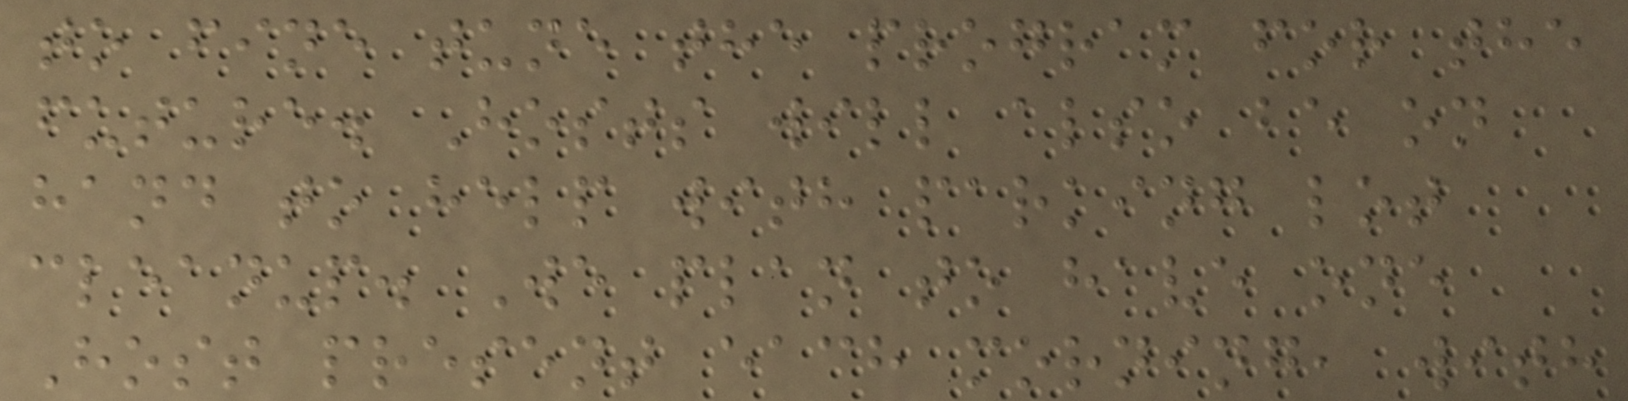to fine tune the program for the
future. Hosts will also be on
hand to help with parking lot
cleanup. We plan to have one
Host present each morning, with
